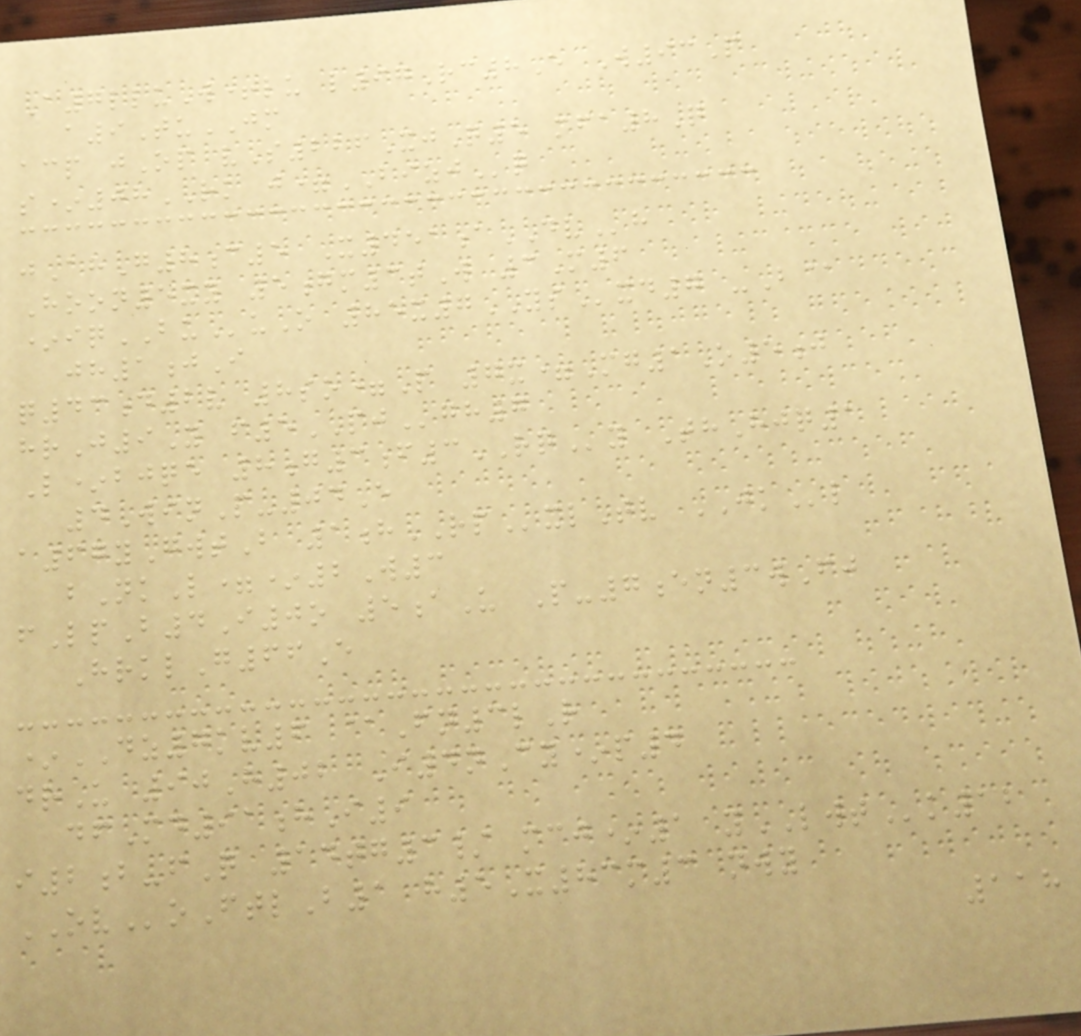A7lluW+lu l97Rc8E W93P
a9TuJM
acp jOp vS226XjQ5 mfa8Q
s*08RK j=BIZJq
jAhG8c5 X451aDVh
Hoon5xy 5gm3tW 3M6
*iqBUuO 85x7YSxd7 -B@
jh1jI
q43d2v 8so=P 7x=Mg1O5j
hrJ9Y f5PJgh7
L*bjqe 8g3f3RQy ThHjq1
4WinP-04E
a67yGwtB 1hRPxlTv JKl
bNkL=*2W3
fLpB4I0o 5aU P-7en3wFj
HrklG66E
*DZ7kv6 @Fn3lR
drU 90H02 I4nCy*p4
dfMd91hI9
i2b-fQ 14tg3/ mcj*1 yLWTk12
OVoFtlB1 h5X83m3 nwy
118
